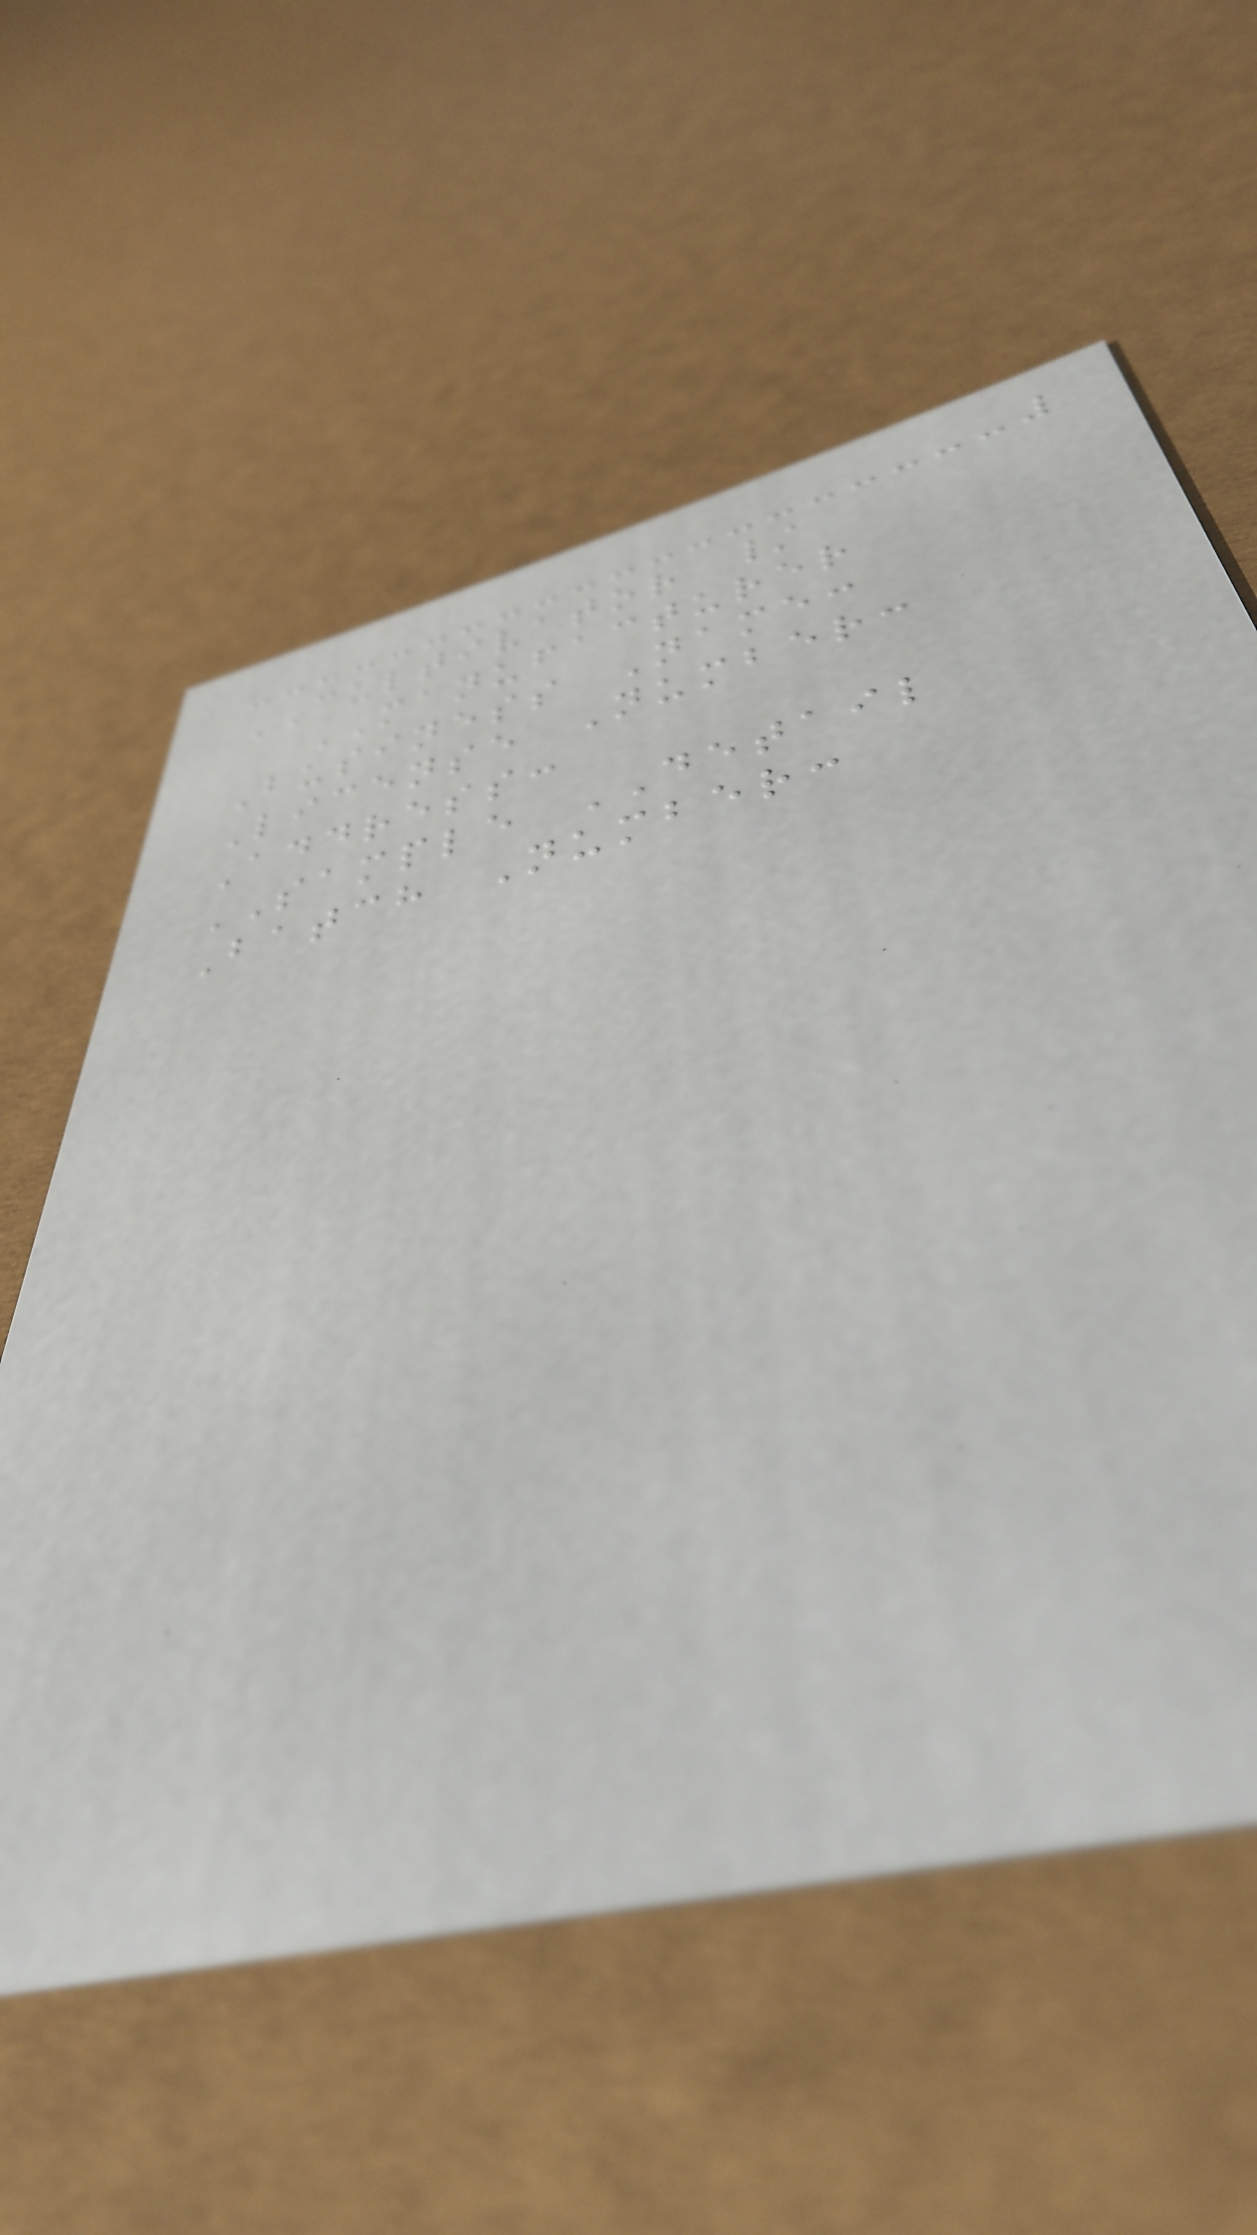CULTIVATOR /
MANUFACTURER
Business Name:
License Number:
Address:
SAMPLE DETAIL
Batch Number:
